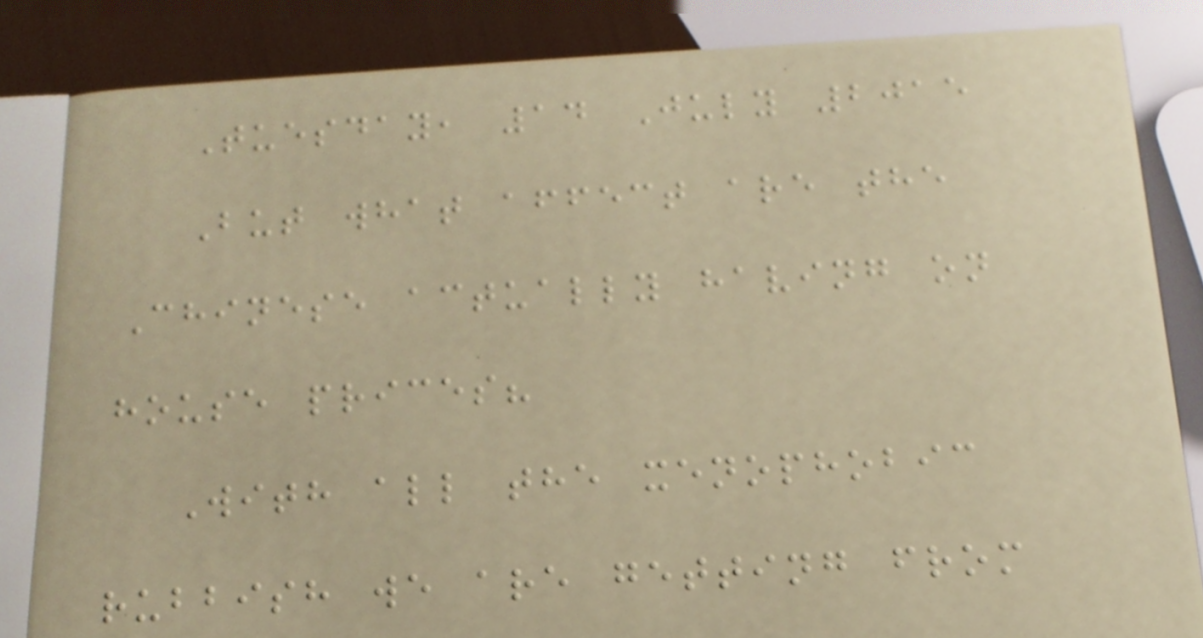Tuesday, 14 July 2015
But what affect are the
Chinese actually having on
house prices?
With all the xenophobic
rubbish we are getting from
